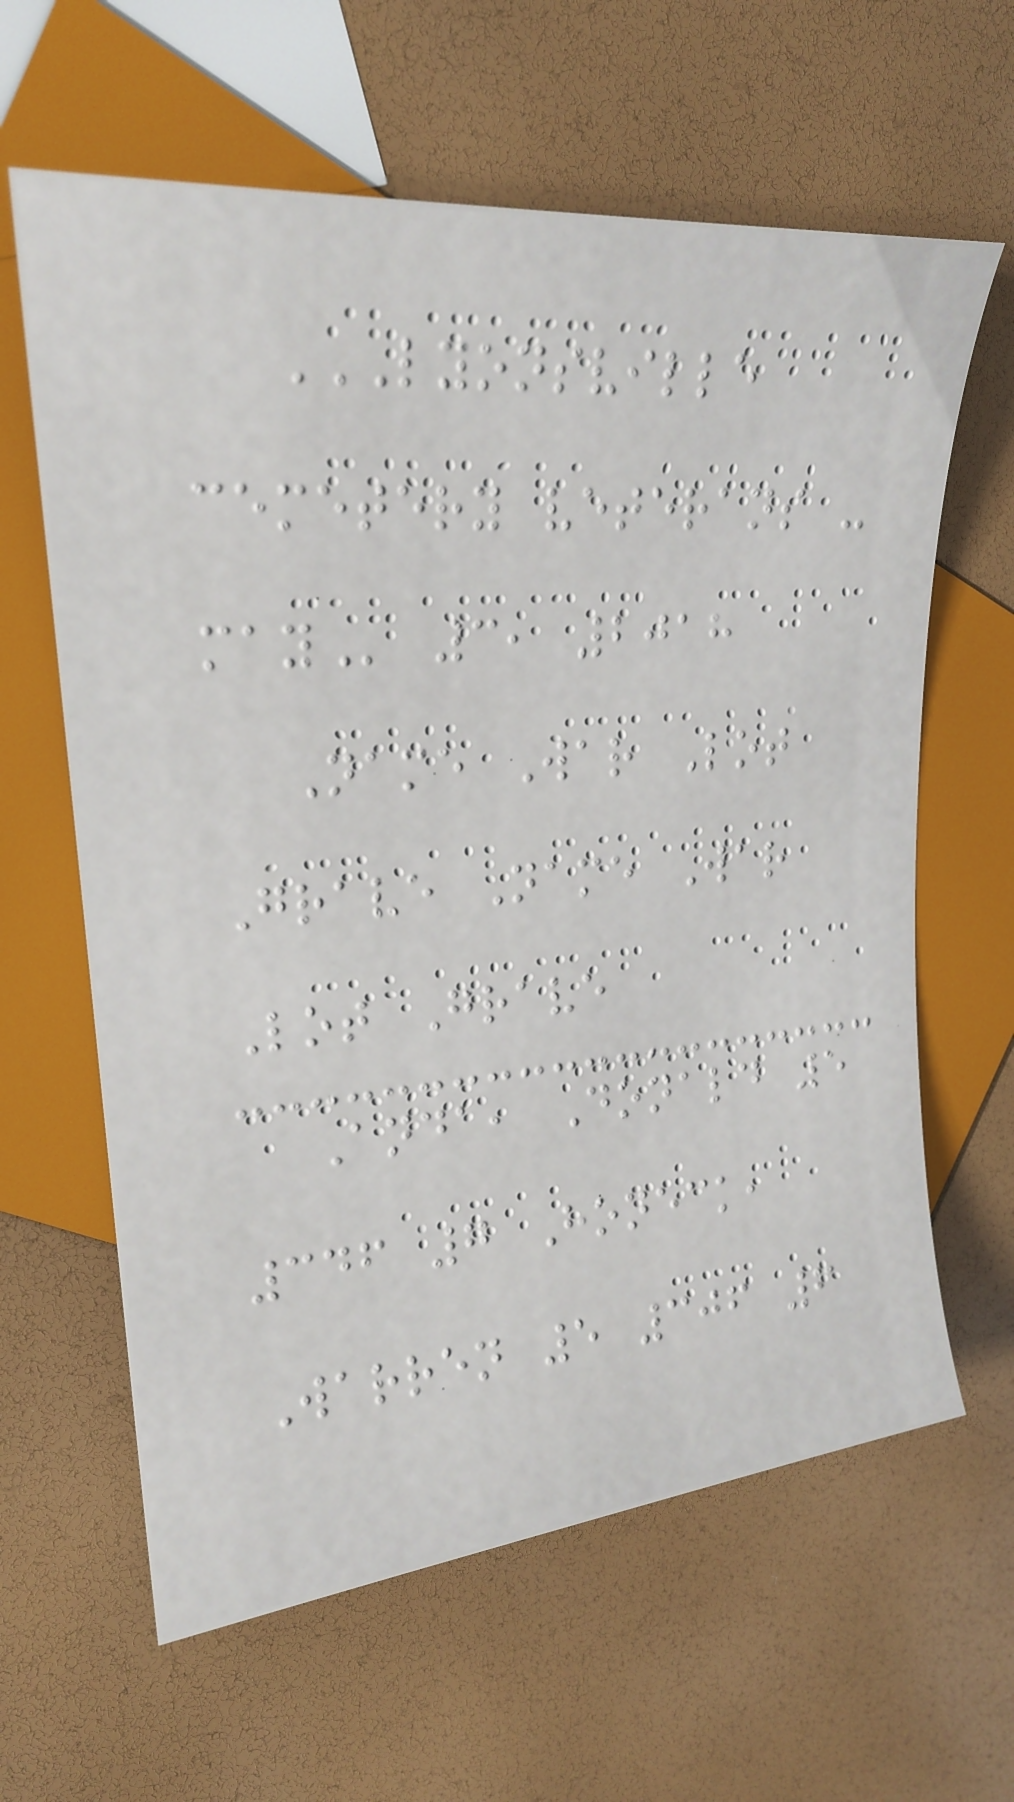LYONSVILLE
CEMETERY VETERANS -
MAY 3, 2018
Name War Lot
Grave Name War
Lot Grave
Anda, Donald 5
346 7 Honeck,
Warren 5 306 6
